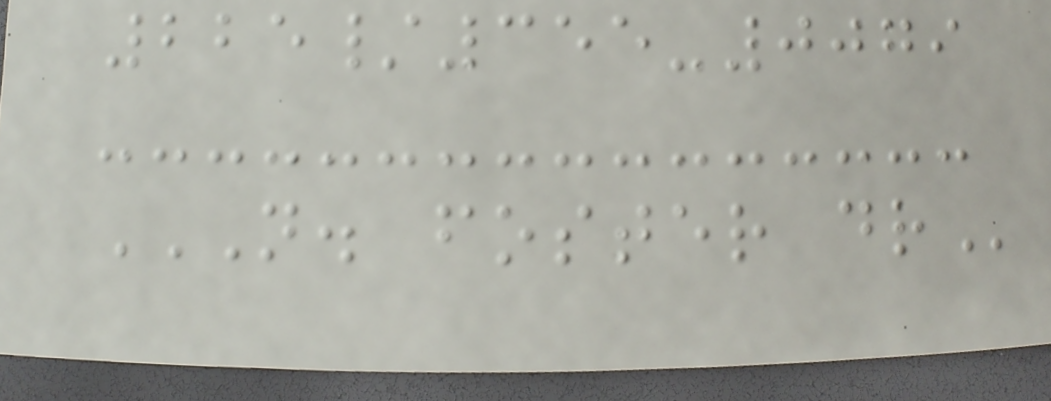225/355-0079
N. FOSTER DR
